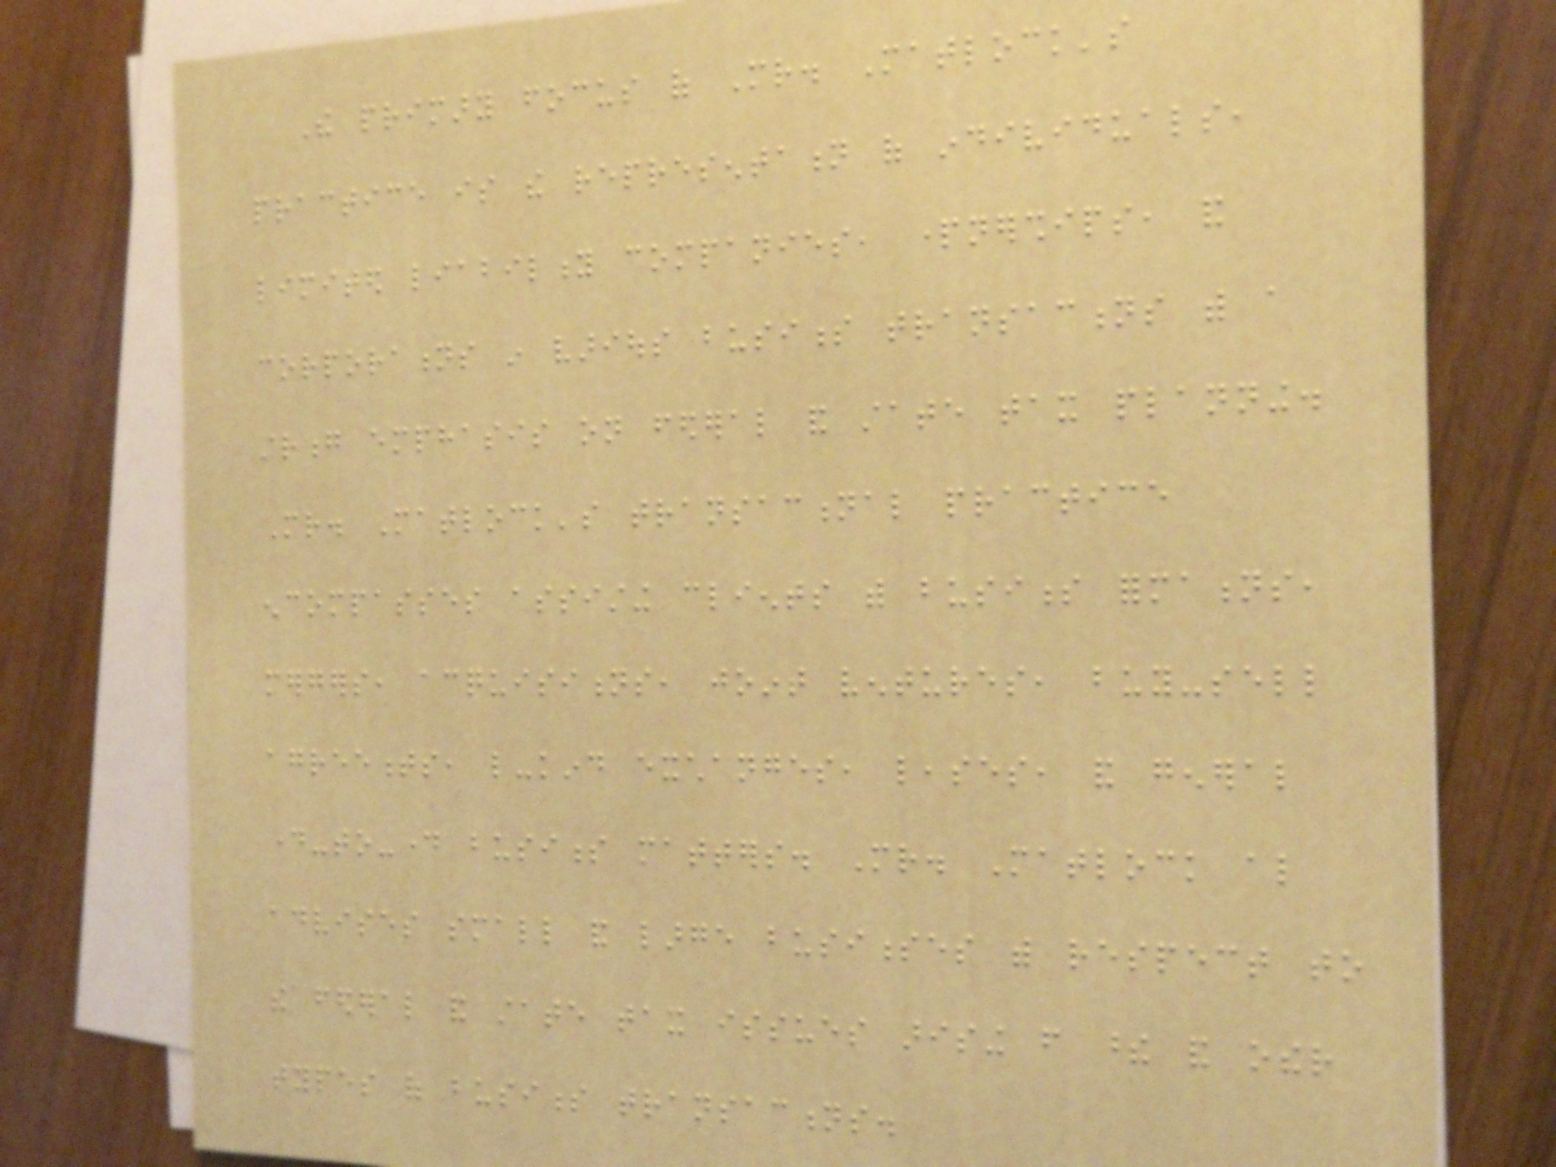The primary focus of Mr. Matlock's
practice is the representation of individuals,
limited liability companies, partnerships, and
corporations in various business transactions with a
strong emphasis on federal and state tax planning.
Mr. Matlock's transactional practice
encompasses assisting clients with business formations,
mergers, acquisitions, joint ventures, buy-sell
agreements, like-kind exchanges, leases, and general
day-to-day business matters. Mr. Matlock also
advises small and large businesses with respect to
the federal and state tax issues arising from these and other
types of business transactions.
